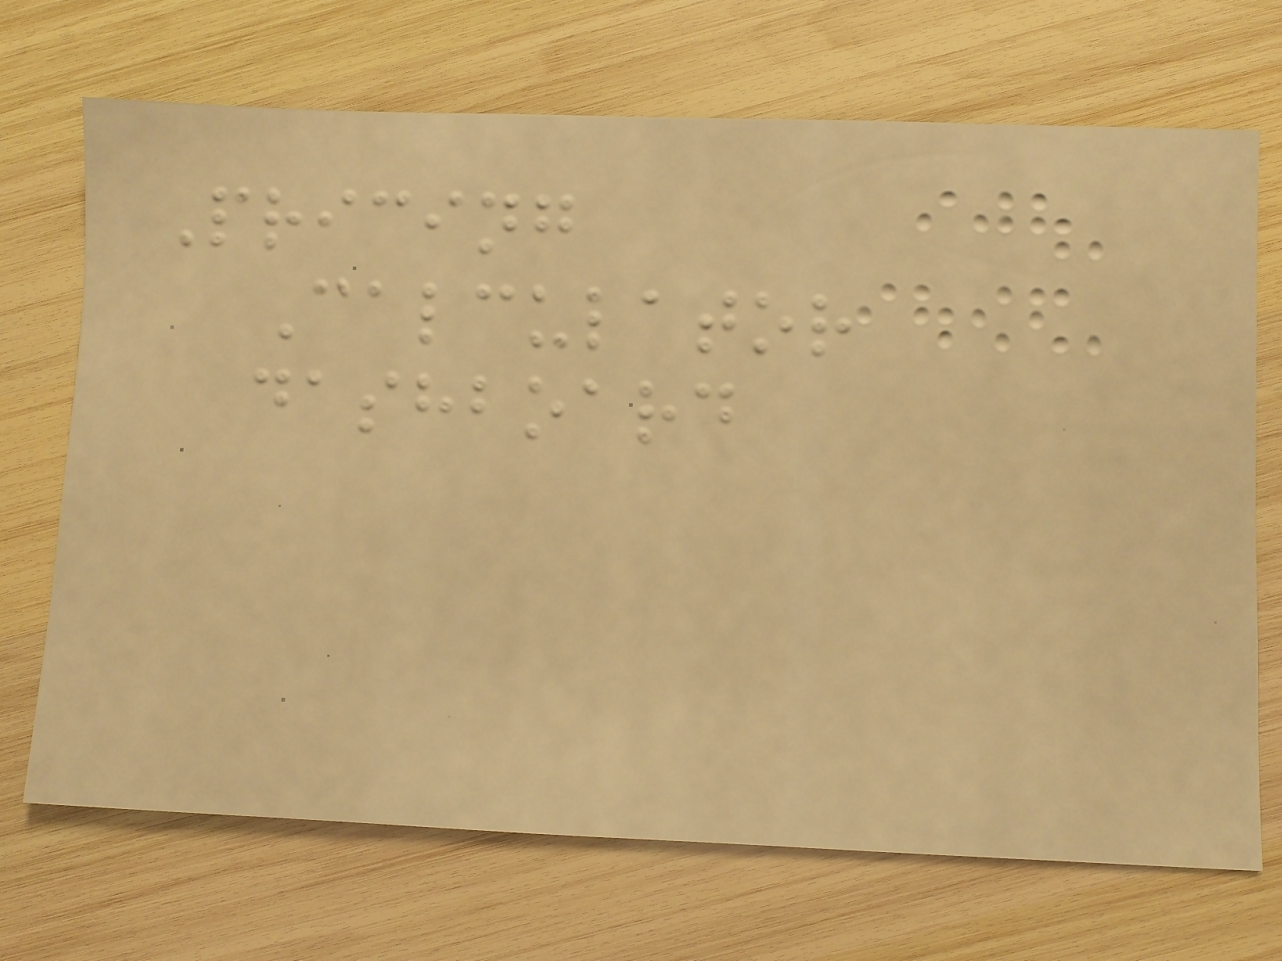Pricing
Calculator
dashboard
